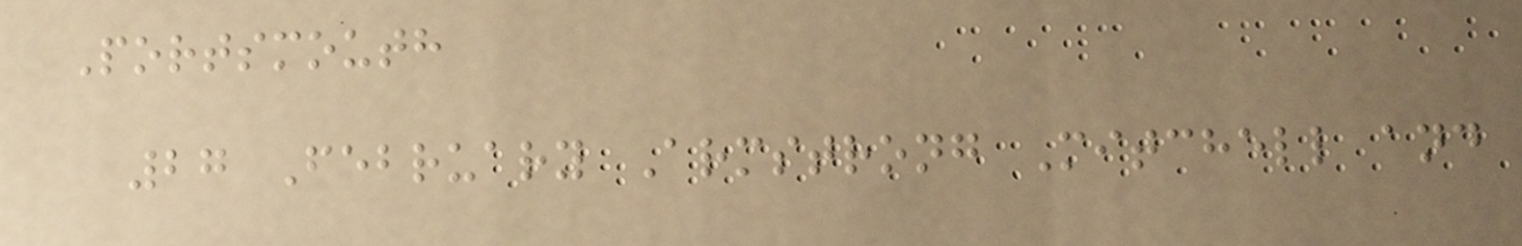Portsmouth
27 February Armstrong Mitchell and
